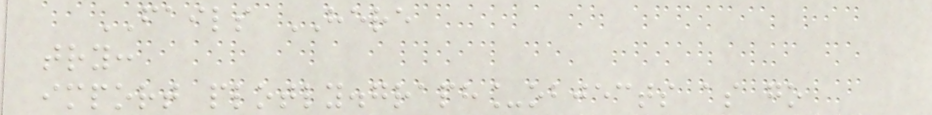FAILS HERE
try:
import plotly.graph_objects as go
